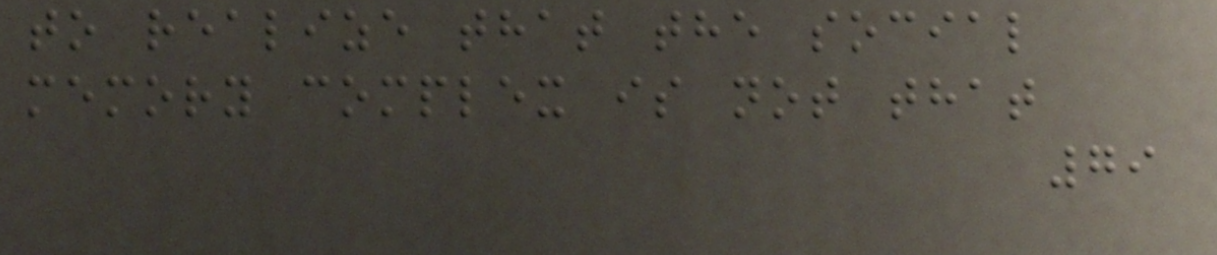to realize that the social
memory complex is not that
79
